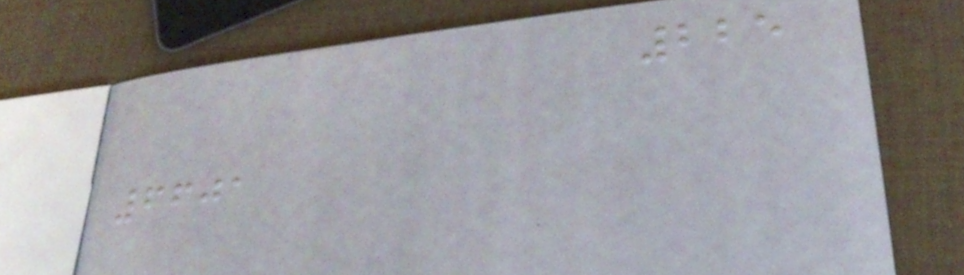225
6601
